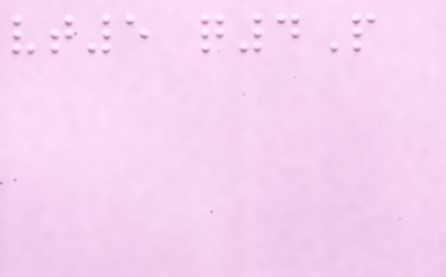vt5 q4P
